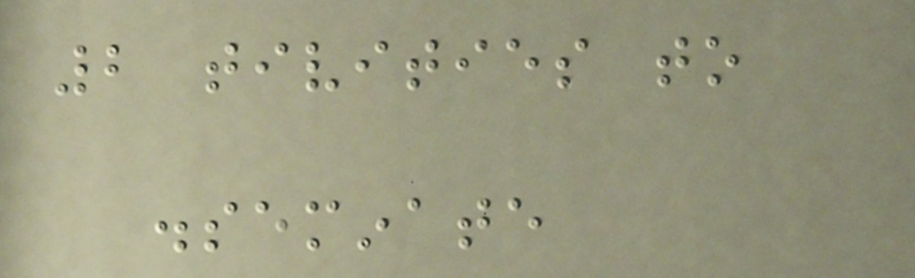2 tivities to
disseminate
